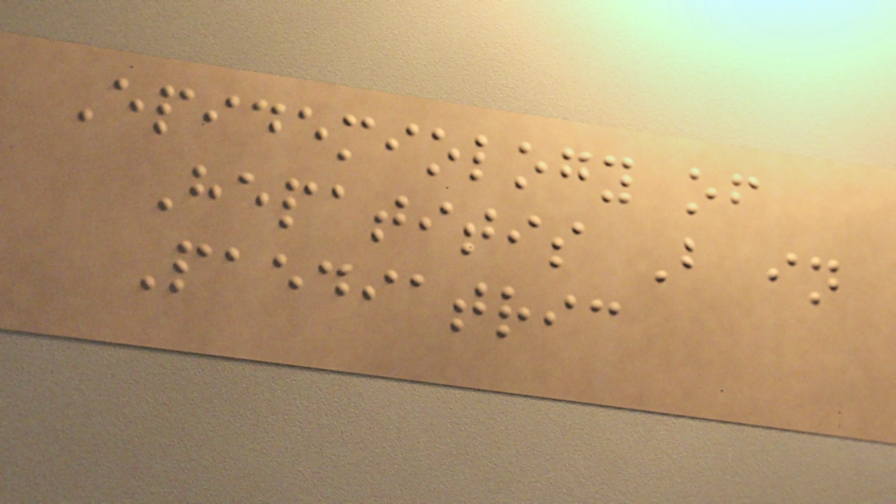Epidemiology of
Hepatitis B in
Paediatric
